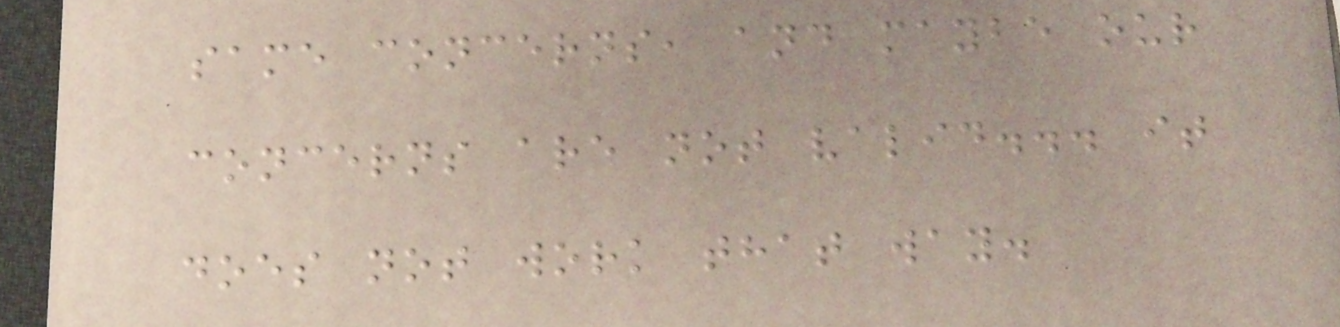same concerns, and maybe our
concerns are not valid... it
does not work that way.
